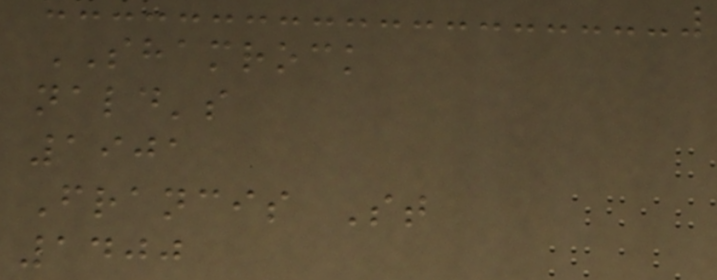SHAMROCK
nald's
1901
Francis St
1400
